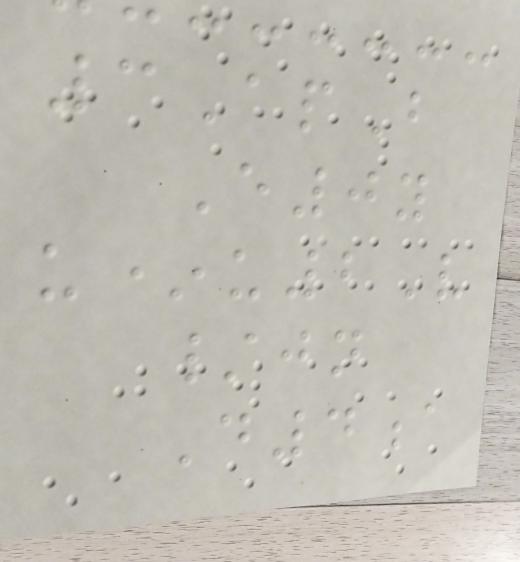3ApB
E0y
u*u2V
/jn
D4a
